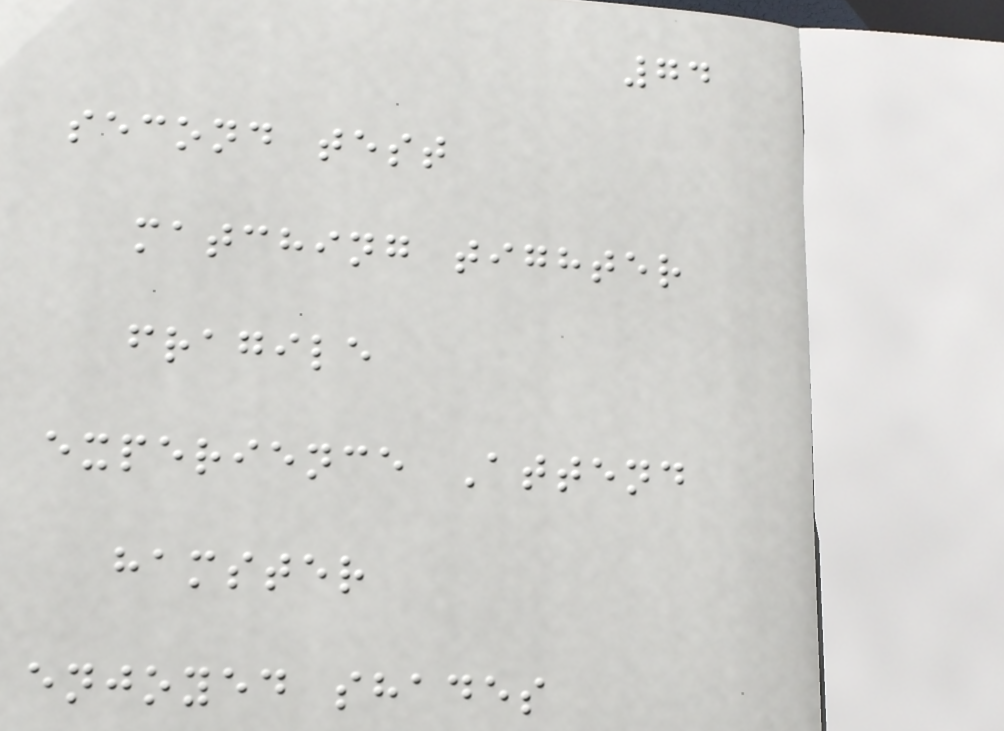74
second test
matching tighter
fragile
experience Attend
hamster
enjoyed shades
